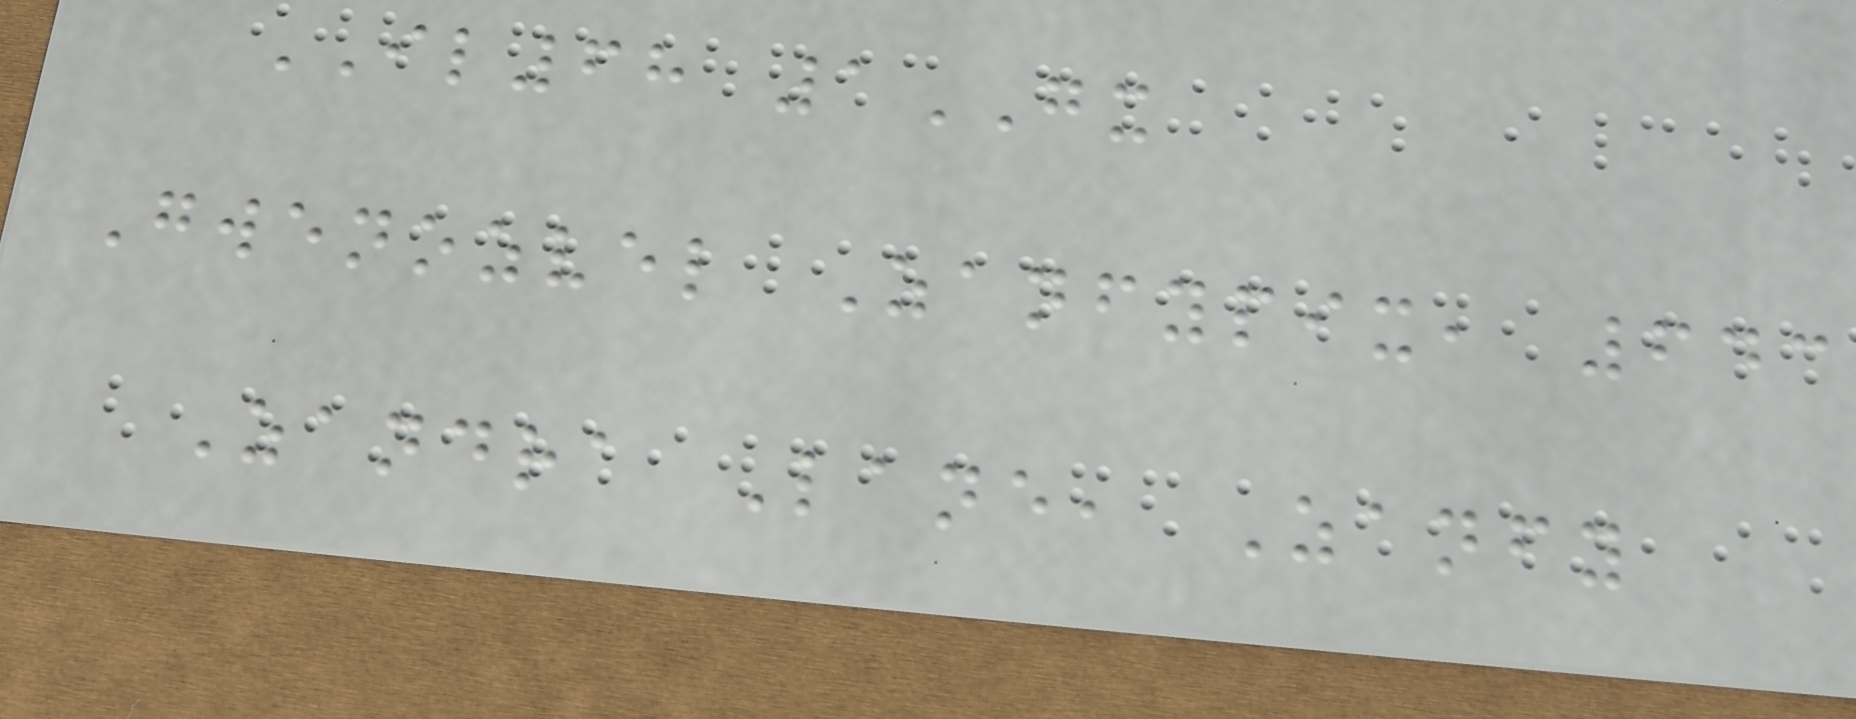IL68 1GX
Gwenozvel Zanfypix, 643
Zandra Lane, Zanfy
